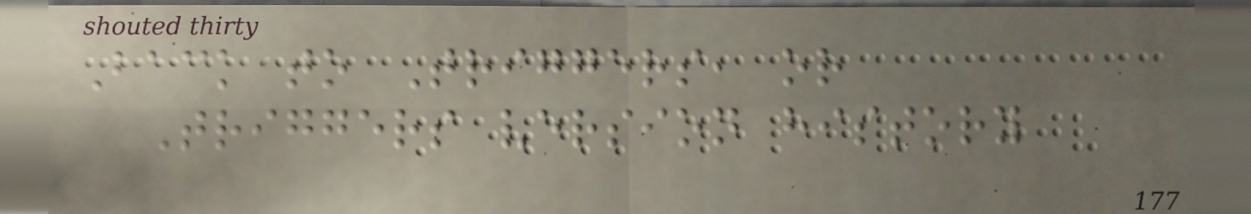Back to Triggers, or
Triggers version history
